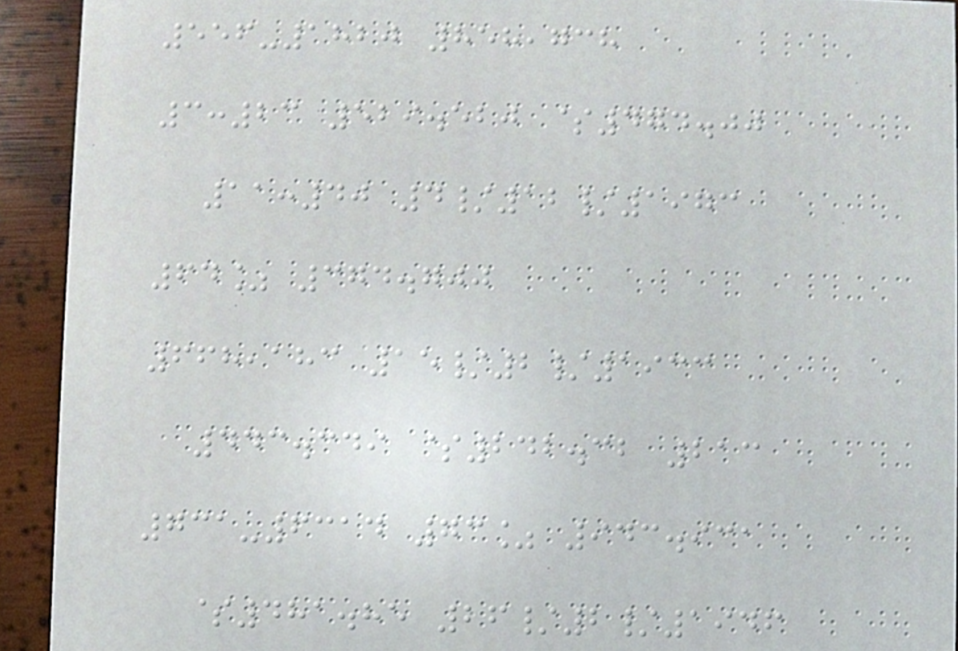556-1820 858,738
3:23 529.520 $474.00
11:40 4/12/1973
64% 374.700
668,183 15/2/1933
443.349 $242.32 213
731-6314 73% 943.931
$481.85 26/2/1946
